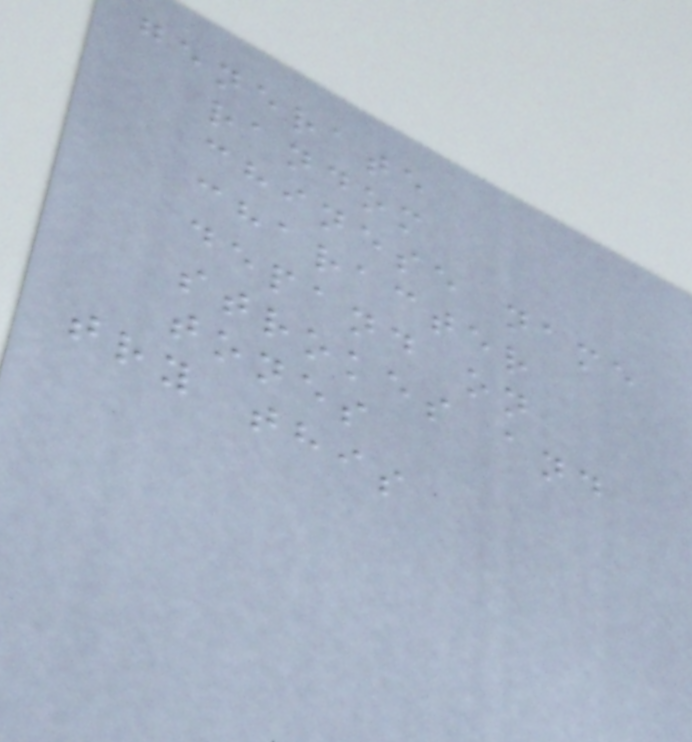generate
random
chinese name
character
depand on
strokes and
tones
try this
